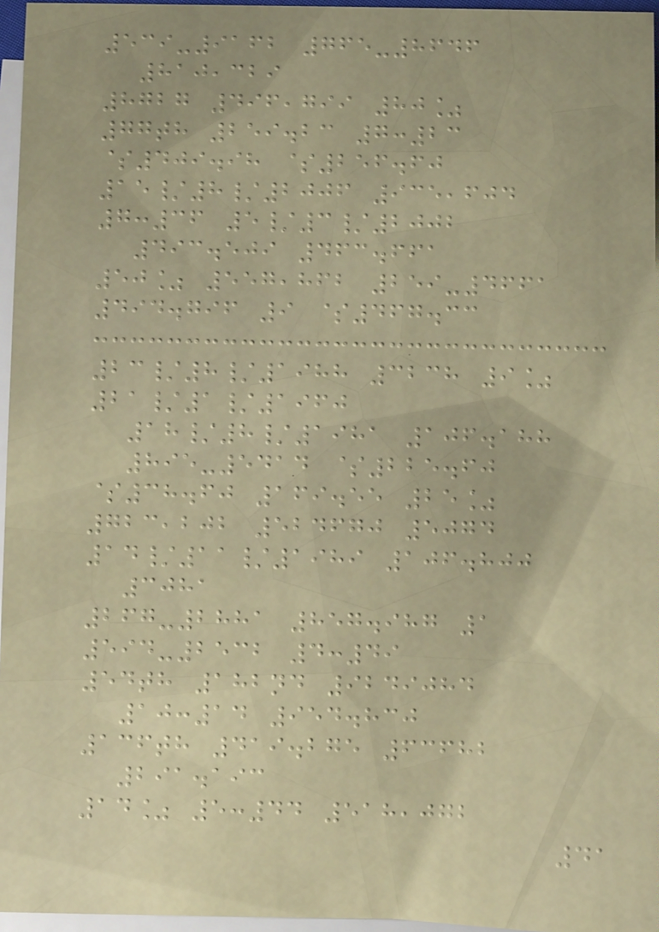539-9162 765-8646
810,329
8727 496,799 80%
77th 259.23 7:23
$409.98 $256.60
15/8/2006 935,604
7:36 5/3/2002
493.509 463.661
50% 557,862 259-4661
494.796 9 $467.33
23/8/1988 3238 9%
21/1/1960
18/8/1981 106.188
895-5414 $225.60
$38.60 169.55 25%
723,202 524670 5074
14/11/1989 106.800
3081
267-2881 857.987 1
594-2532 4:49
54th 182nd 9249084
10:14 954.830
136th 419.275 63682
291.193
14% 5:44 518,072
41
